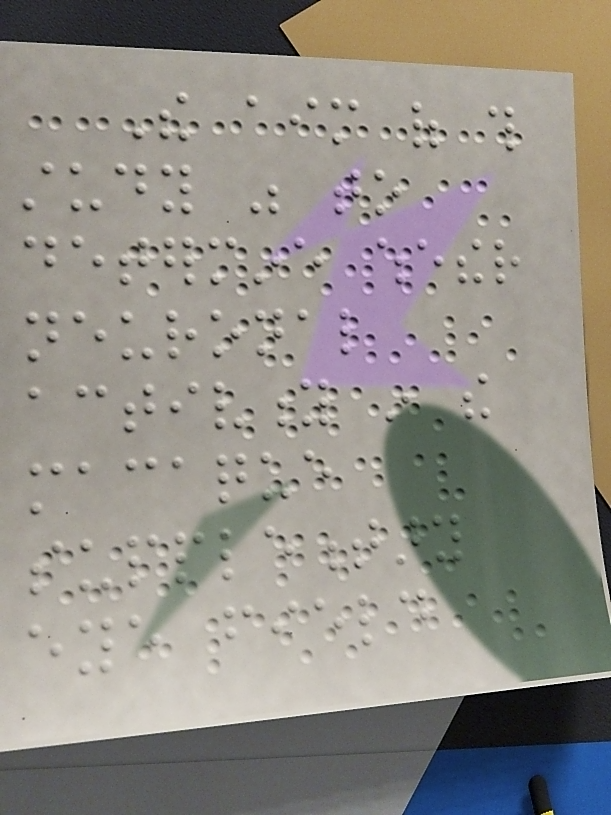The aim of this
study was to
determine whether
neuronal
activity in the
macaque
supplementary
eye field
